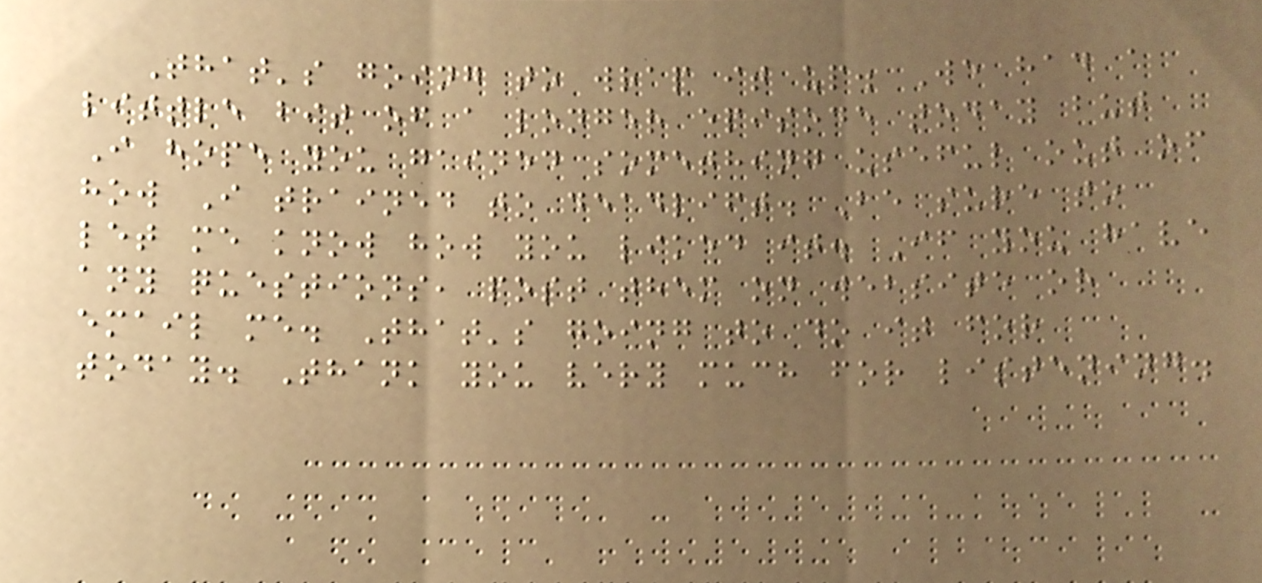That's going to wrap it up. We had a
little bit of a longer episode today but
I hope you gained something useful out of
how I trained to deadlift. Be sure to
let me know how you liked it. If you have
any questions, post them on website or
email me. That's going to do it for
today. Thank you very much for listening.
